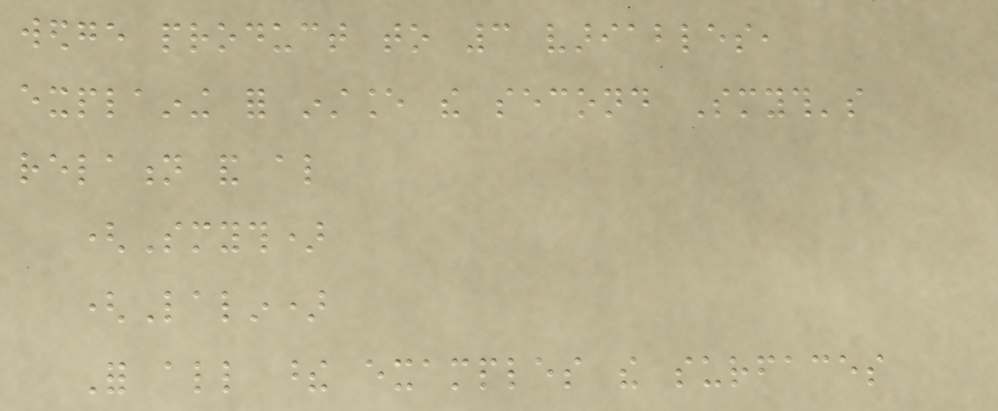wedge product to 3 variables,
explaining for instance the second Smyth's
relation and also
(Smyth)
(Lalin)
For all these examples the surfaces
